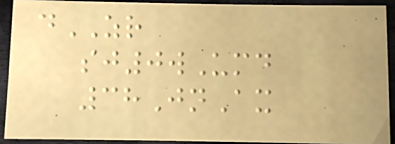dZR
sj0wUmd
38JnAx
